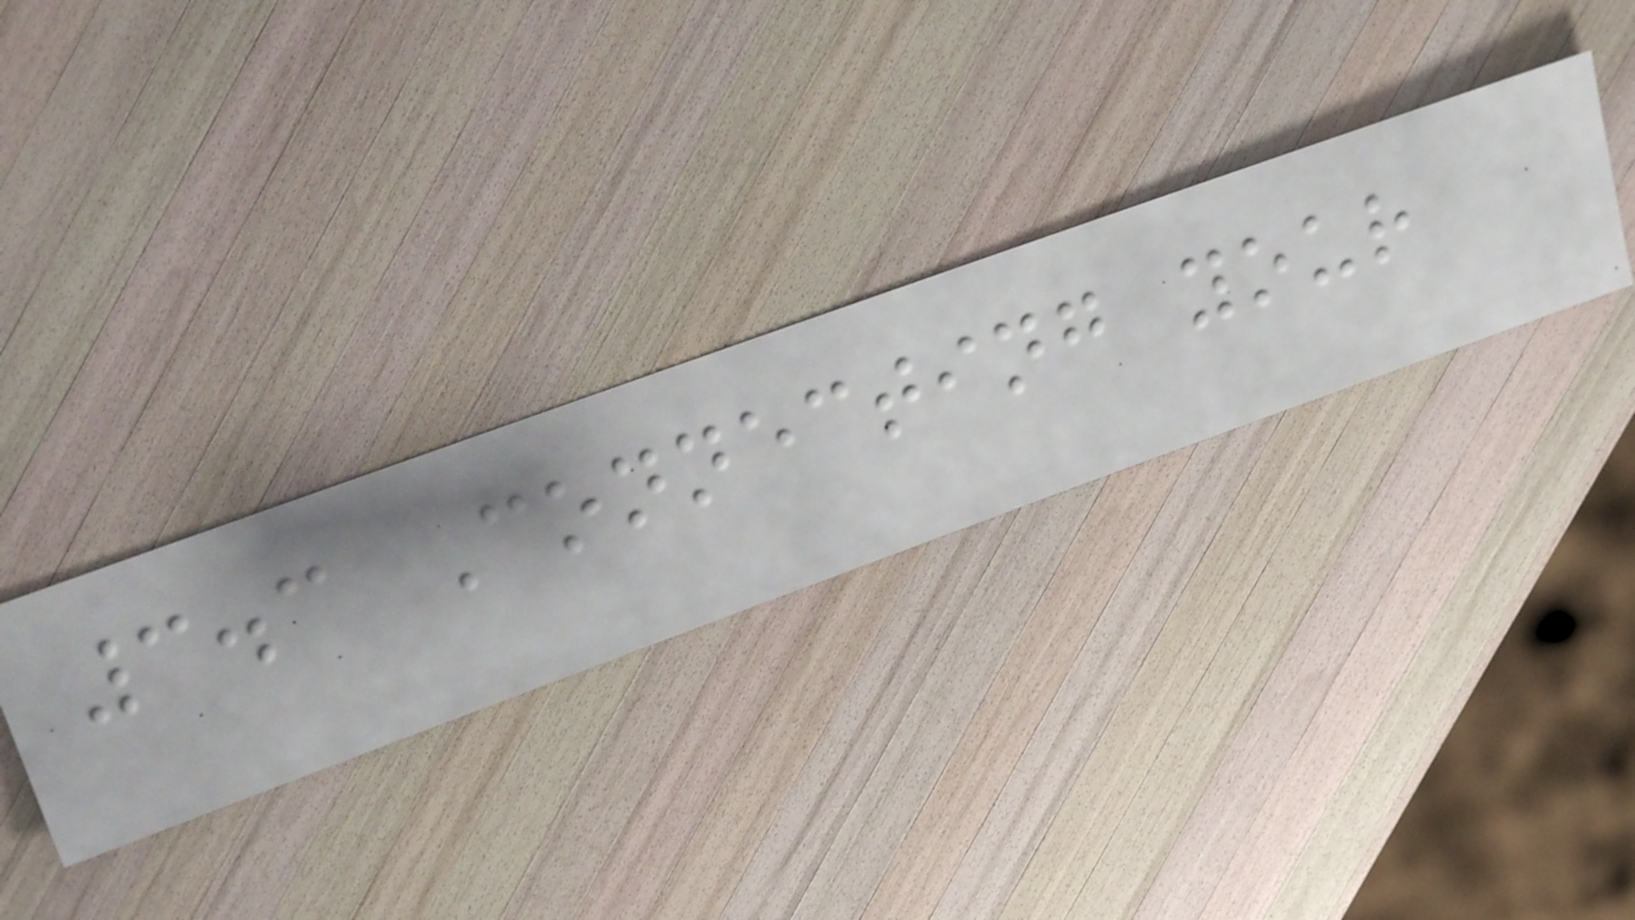3.3 Connecting your
